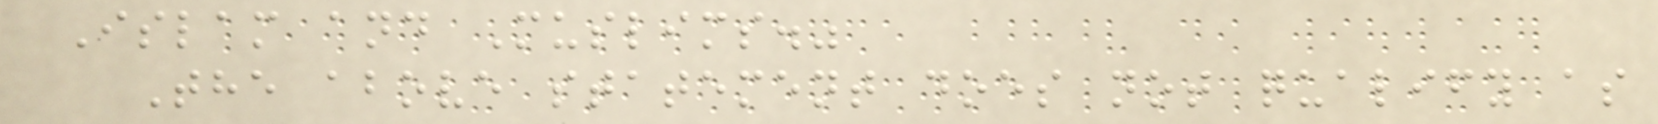Islam and Muslims."
The above statement does not qualify as
